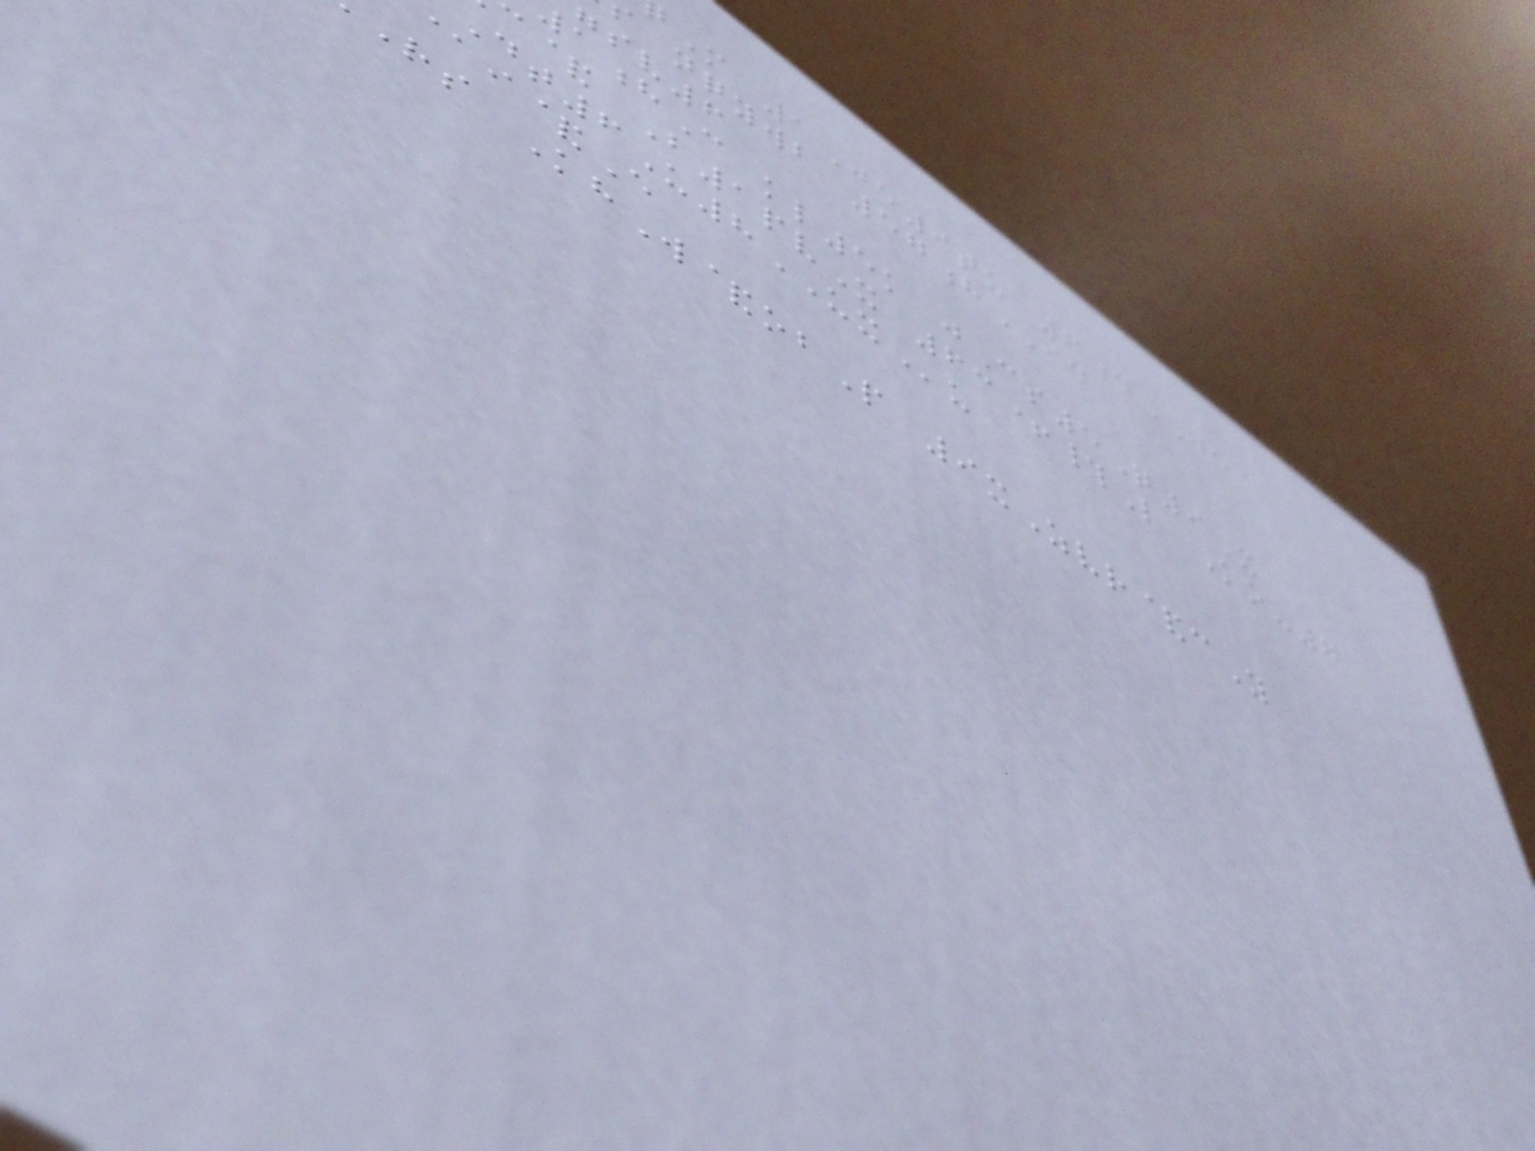M 1Je9tu 6dJE
nqywb 57hID
hC kl5k jCs5Q9X
& B1pvX 63+#L Ko-7
Dt6U8UXu
@i&E
rs KhW&obP 9xZvr&cY
